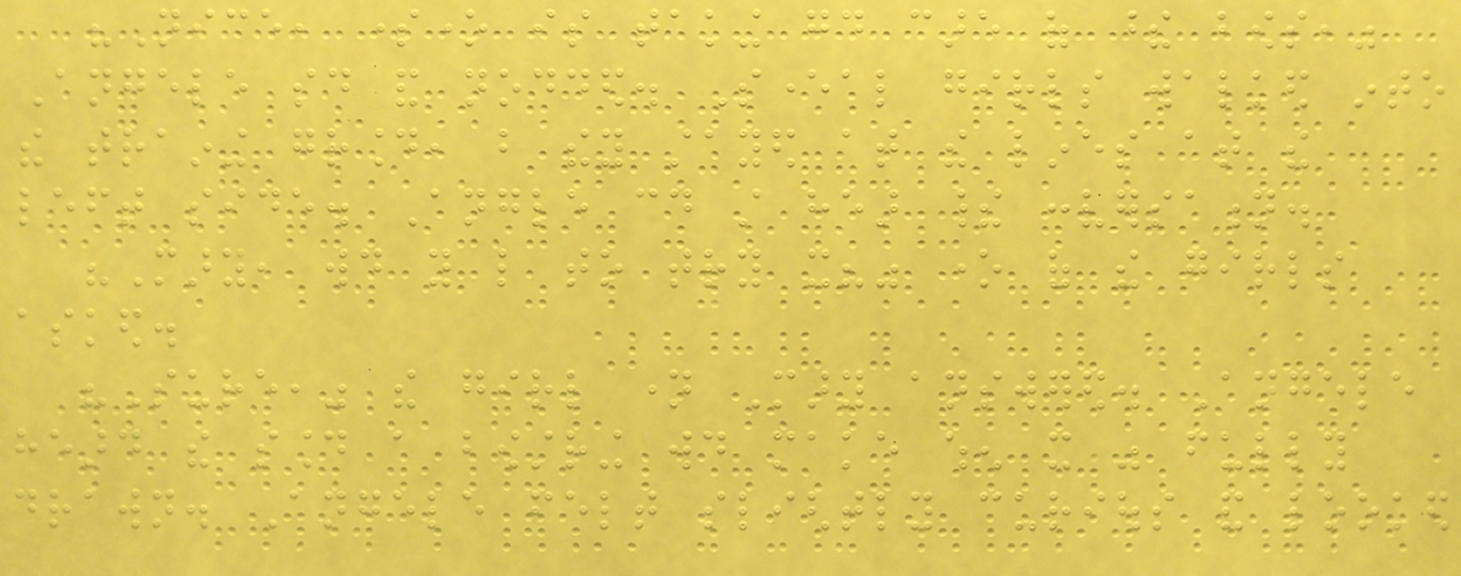"Nice, someone is taking good care of these bows,"
Angele said and nodded. Several girls walked into
the training ground, but they stayed at the lines at the
left side. Angle could still hear their conversation.
"Mary, would you like to try it?" one of the girls
asked.
"Sure," the girl name Mary answered. Angele
heard the sound a bowstring would make when it was fully
drawn. Angele felt slightly curious and looked
